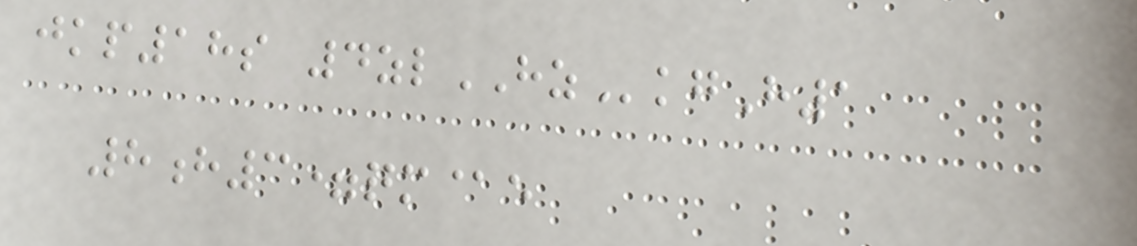jkp18s 4zlHZkgH1
8h3=qm@e
